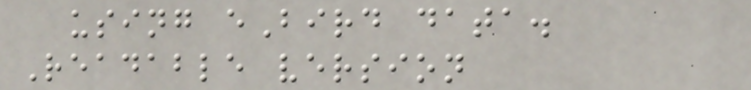using eBird data.
Readable version
